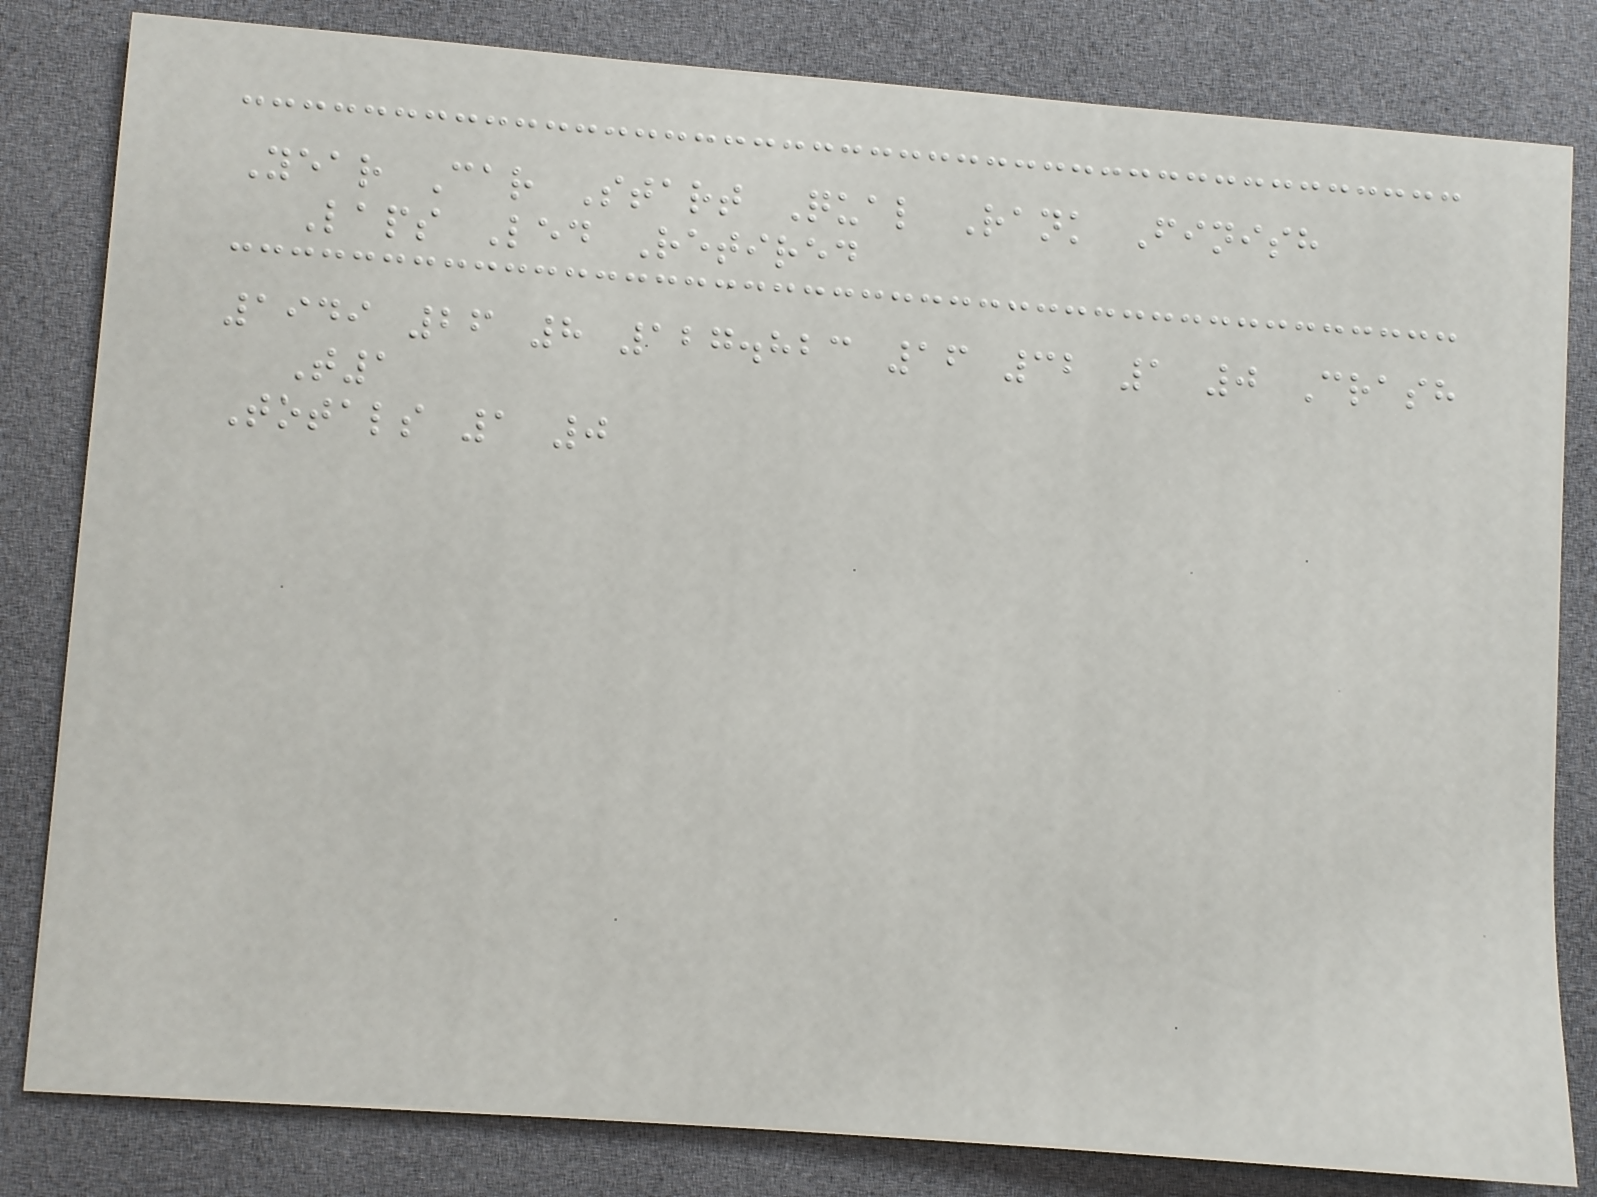Year Car Start Qual Rank Finish
Laps Led Retired
1949 26 8 127.823 16 32 1 0 Crash
T1
Totals 1 0
